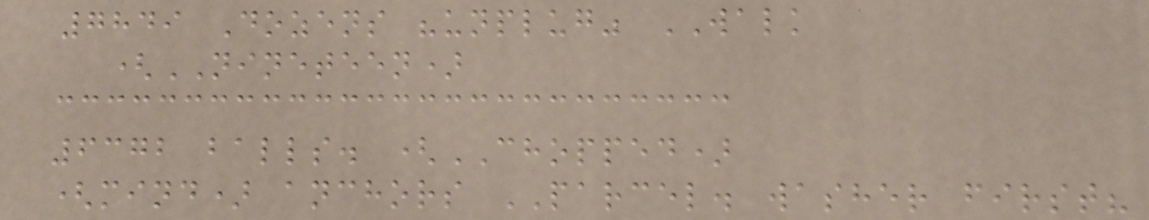7849 Dozens "unplug" WALK
(NINETEEN)
6372 balls. (CHOPPED)
(mind) anchors PARCEL. washer first?
